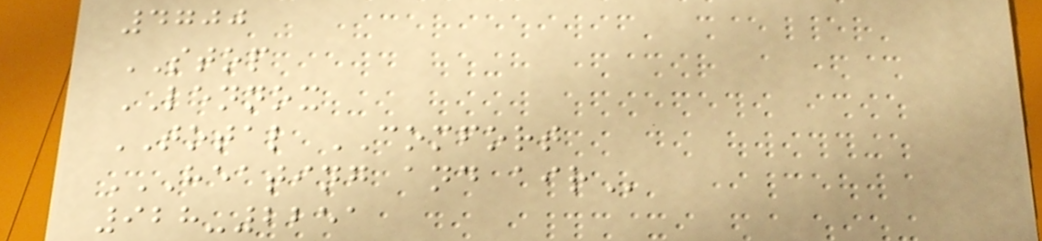4700
STOP
LENNOX
TOTAL COMFORT
HEATING AND AIR
928-2251
